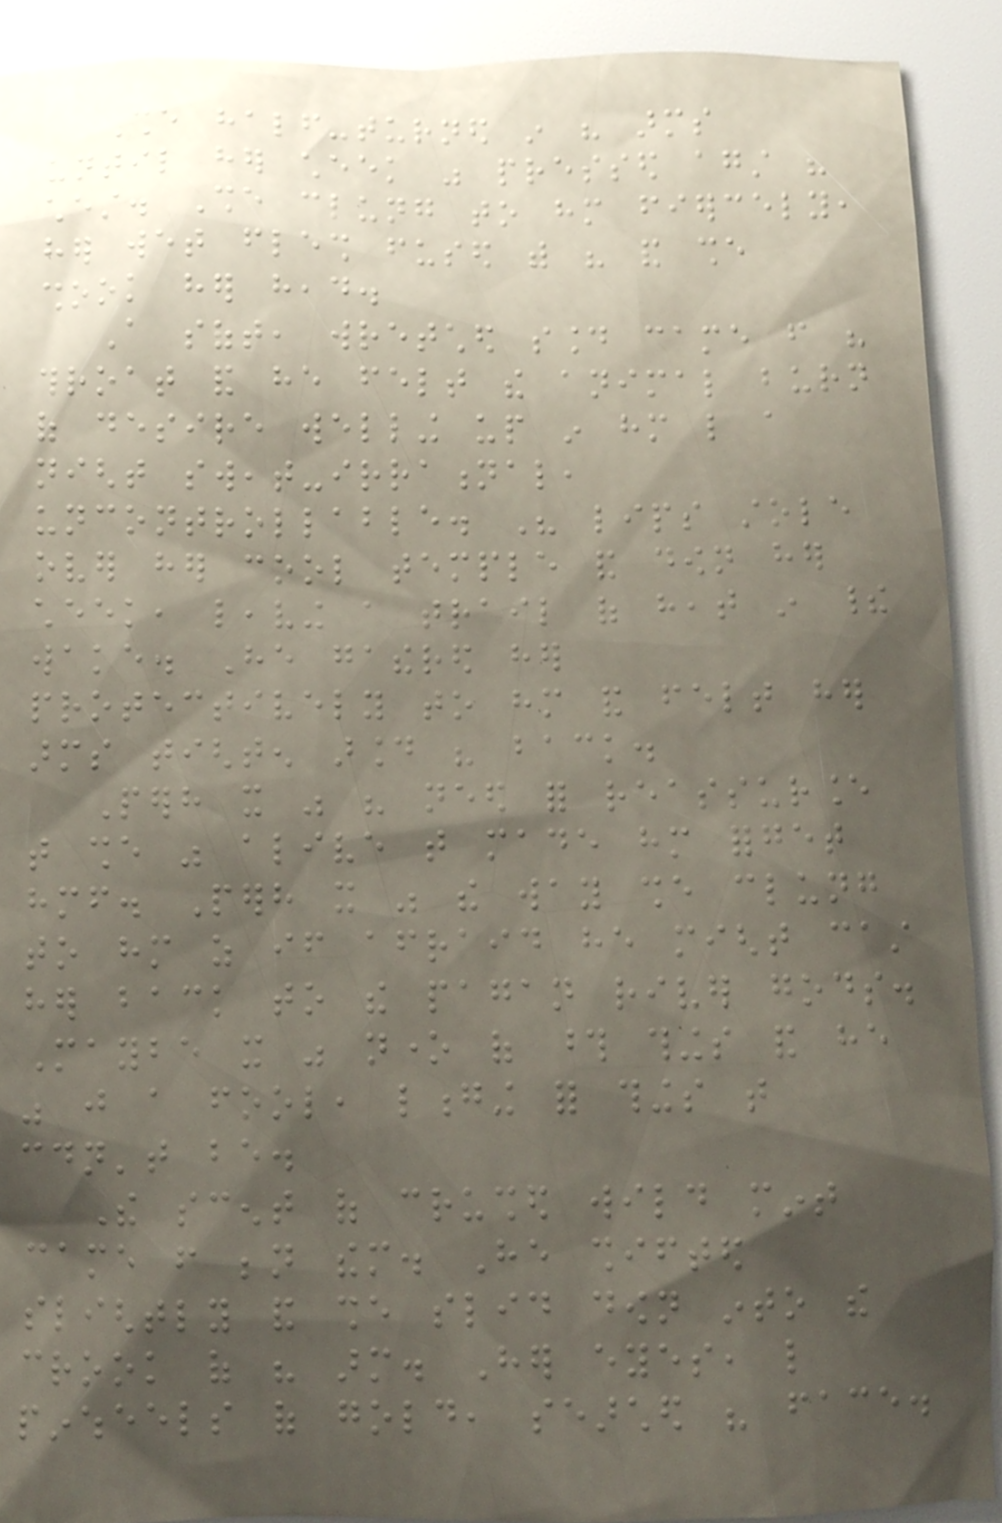She half-turned in his arms
until her cheek was pressed against his
chest. She clung to him fiercely,
her wet flesh fused with his and she
shook her head.
A soft, wretched sound came from his
throat and he felt the animal burn
of desire welling up in him like a
night sweat-irrational,
uncontrollable. His lips stole
over her cool temple and down her
cheek, leaving a trail of heat in their
wake. He gathered her
protectively to him and felt her
arms tighten around his back.
Perhaps it was his need for reassurance
that she was alive that made him forget
himself. Perhaps it was the way she clung
to him as if afraid he might cast
her back to the pagan river gods.
Maybe it was none of those things and he
was just a fool, longing for things that
couldn't be.
The scent of crushed wild mint
came from beneath them. He shifted
slightly and she slid down into the
crook of his arm. Her eyes, like
pinwheels of gold, searched his face.
